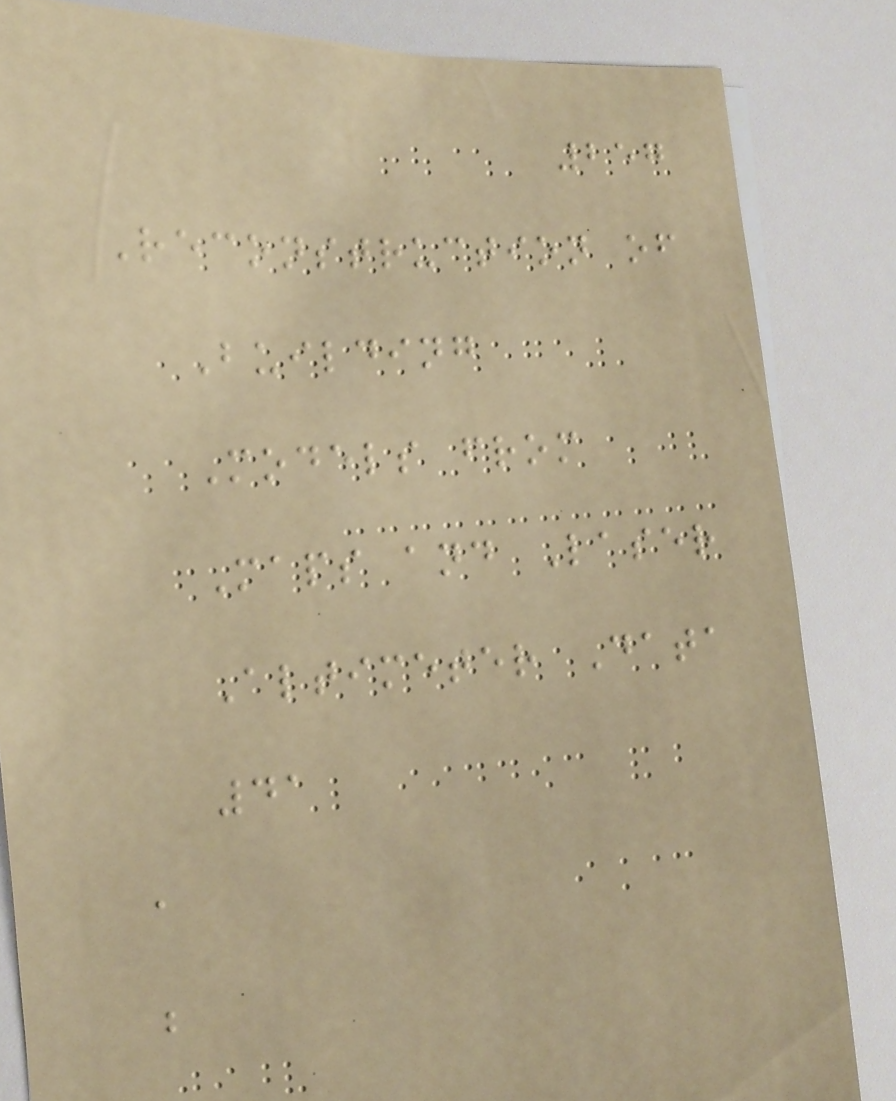257
Reconstruction of
Building
Models from
Maps and Laser
Altimeter Data
41
a
b
